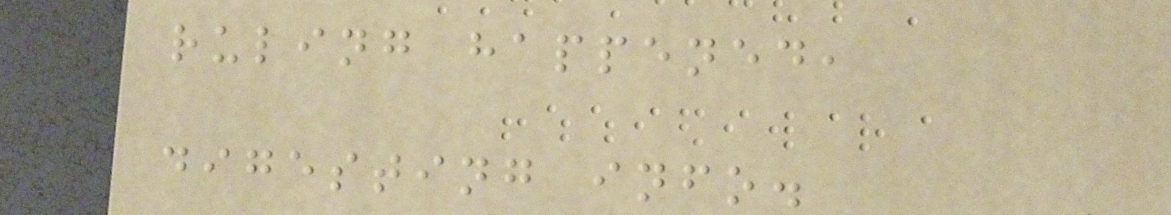ruling happened,
digesting info.
